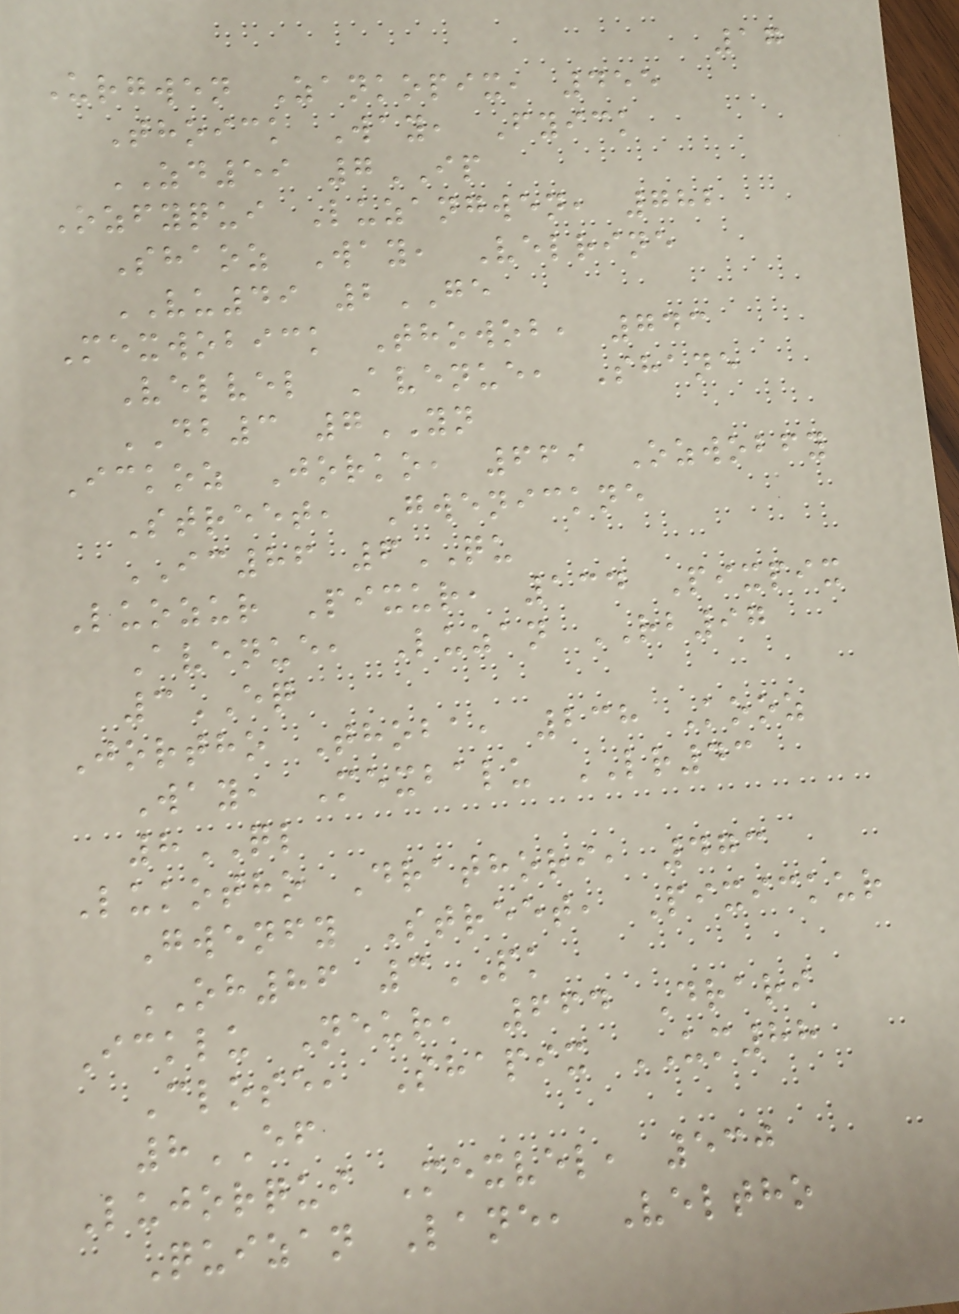17
Urgwen Zankopix, 455
Thoick Way, Fyick
ZD59 7IP
Ozfyqui Luzangwen, 782
Shaoz Way, Velrine
VU49 2GE
Mexwobick Thowob, 743
Velvel Avenue, Shane
DB3 7YN
Ickoz Jorko, 669 Ozwobfy
Street, Gwenickne
IC86 6QU
Luozur Pixur, 134 Pixpix
Avenue, Luzan RB97
3EQ
Jortho Thoba, 238 Kooz
Way, Mexbalu LR43
8QL
Lukotho Drathori, 473
Gwenfy Street, Pixickur
OH86 3PK
Icklu Neur, 664 Drari
Close, Shapix UM88
8EF
Lujorqui Mexvel, 530
Quizan Lane, Veltho
